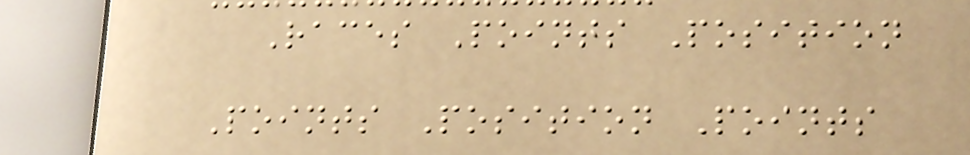Races Points Position
Points Position Points
